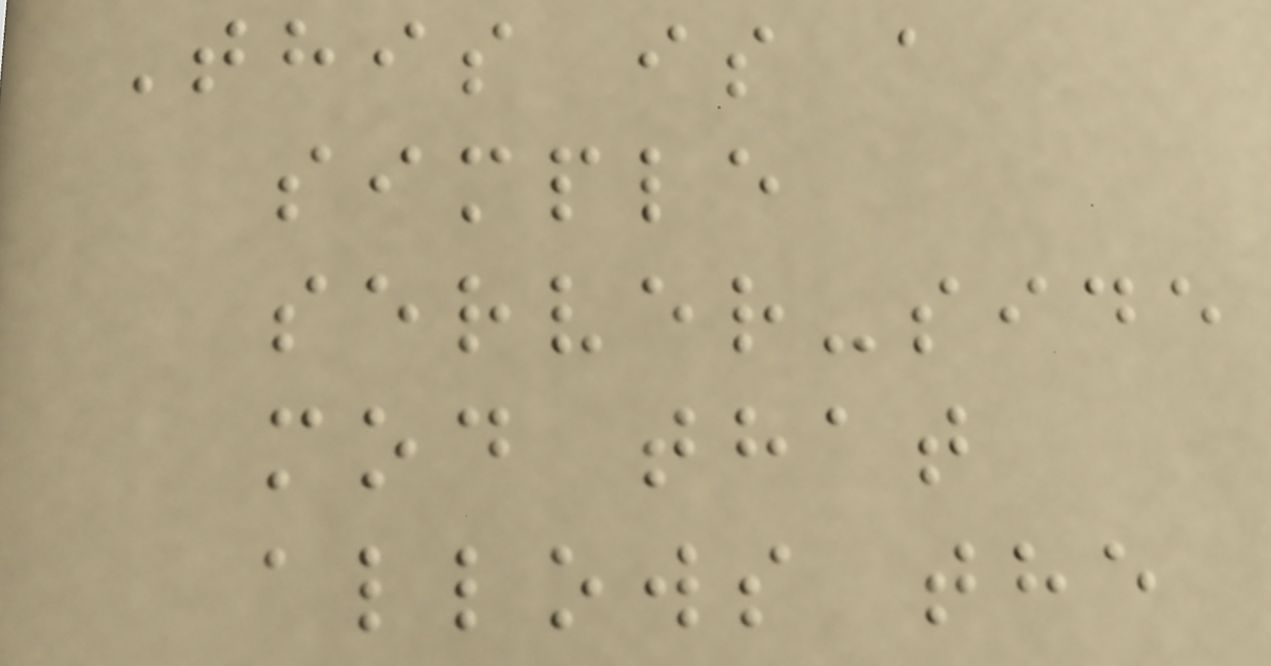This is a
simple
server-side
mod that
allows the
